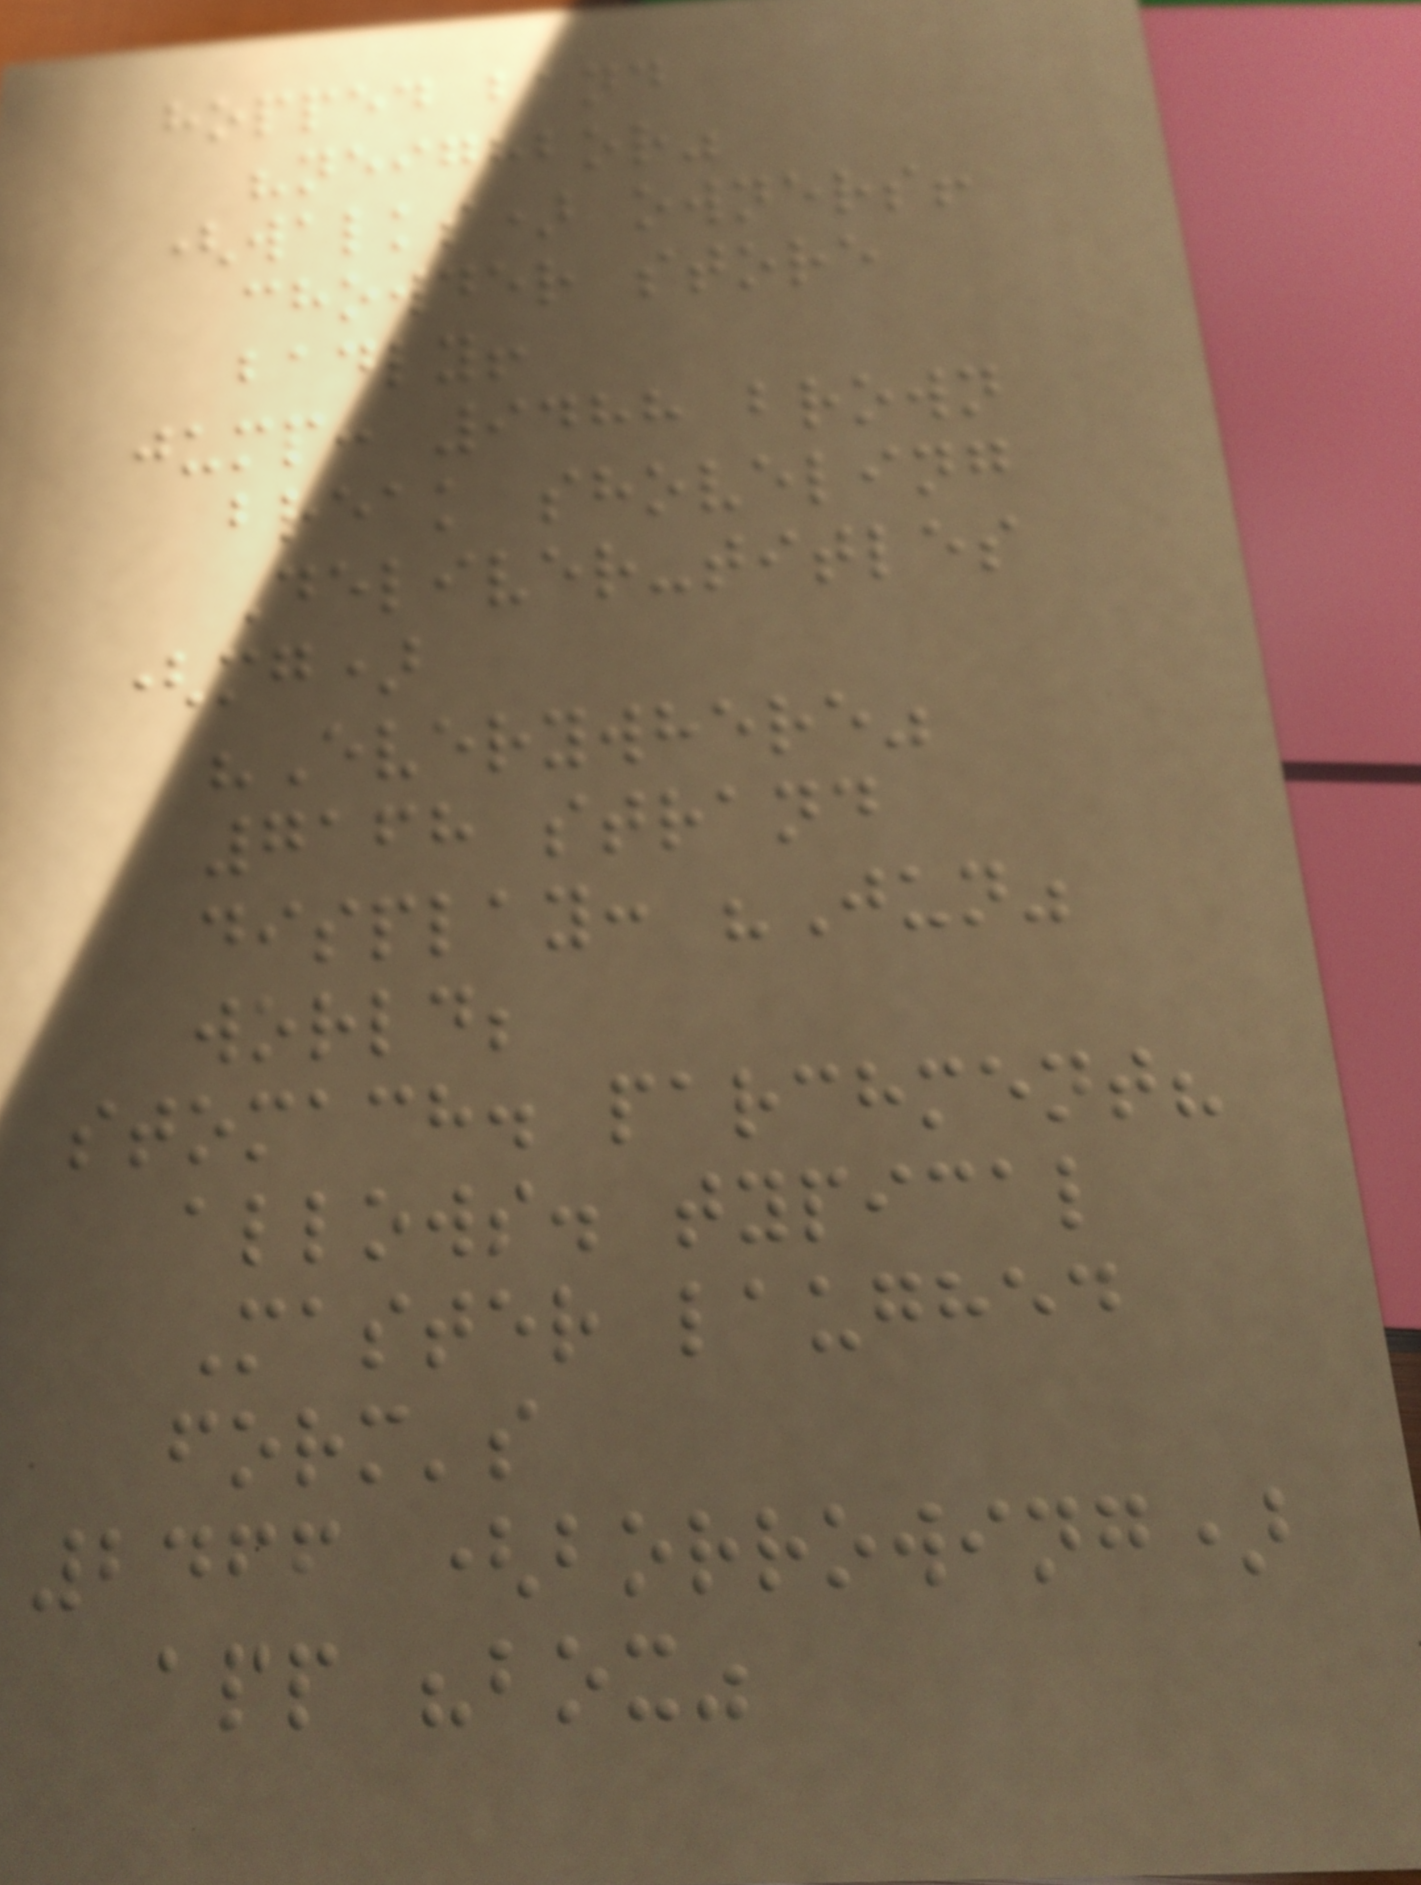hopped band
"neighbor"
(walks) owners!
chowder store
badly!
jump: 9488 brown
break shoveling
Deliver-titles
(mg)
"Everywhere"
7168 strand
display: "Jun"
world;
stomach. parchment?
allows. typical
Master laughed
form's
2466 (borrowing)
app "box"
